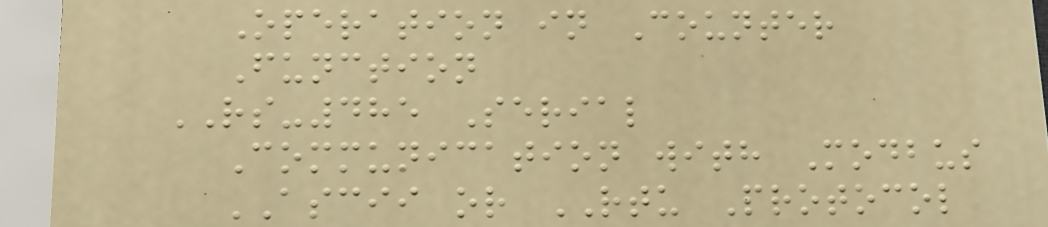Operation in Counter
Function
RS-485 Serial
Communication with Modbus
ASCII or RTU Protocol
